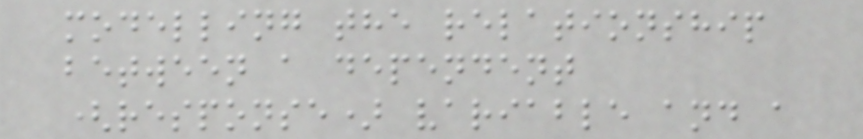modelling the relationship
between a dependent
(response) variable and a
